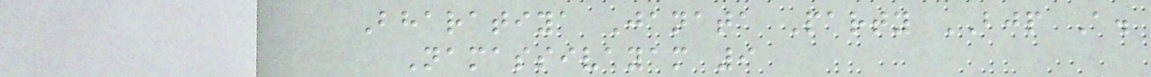Bharatiya Janata Party BJP A.
Namassivayam 9
